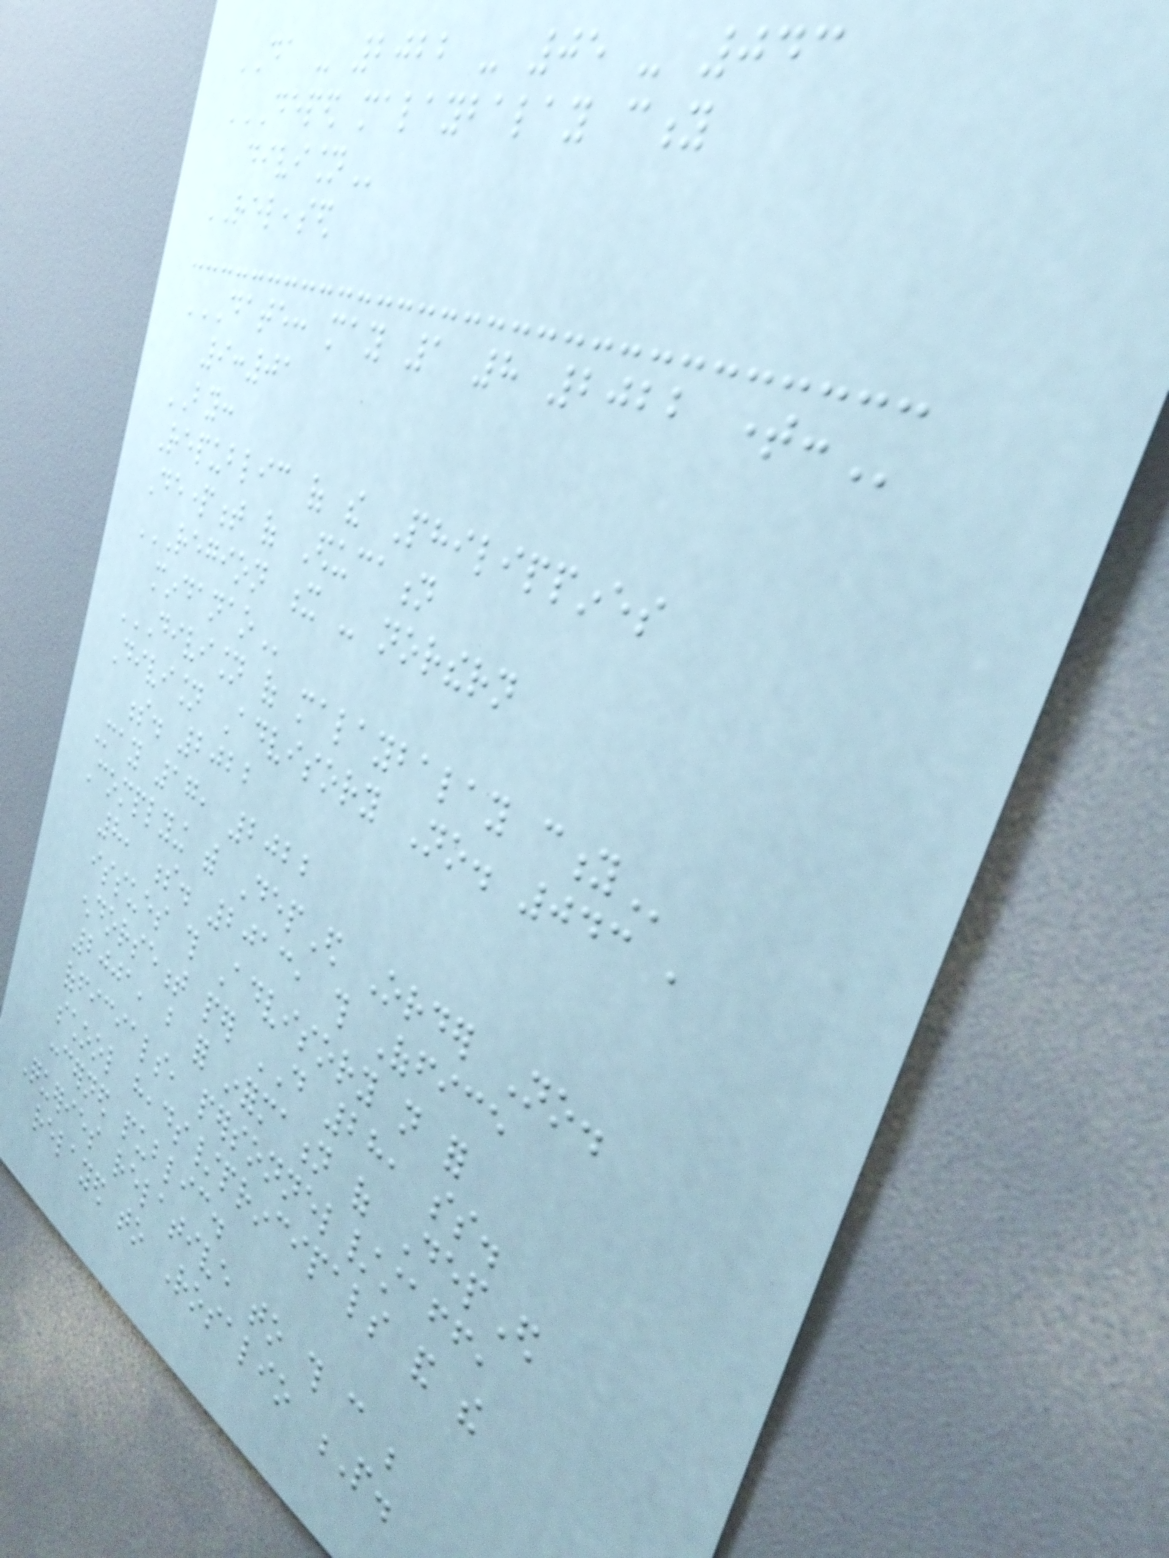DA - 2022 - 05 - 043
DEPED MALAYBALAY CITY
DIVISION
RELEASED
DATE: MAY 1 8 2022 TIME:
9:01
BY:
Republic of the Philippines
Department of Education
REGION X - NORTHERN
MINDANAO
DIVISION OF MALAYBALAY CITY
Division Advisory No. 043 ,
s. 2022
May 17, 2022
Complying with DepEd Order No.
8, s. 2013, this Office
issues this Advisory not for
endorsement per DO 28, ss.
2001, but for information of DepEd
officials, personnel/staff,
school heads/principals and the
concerned public.
Queries relative to this can be
relayed to Rosalio P.
